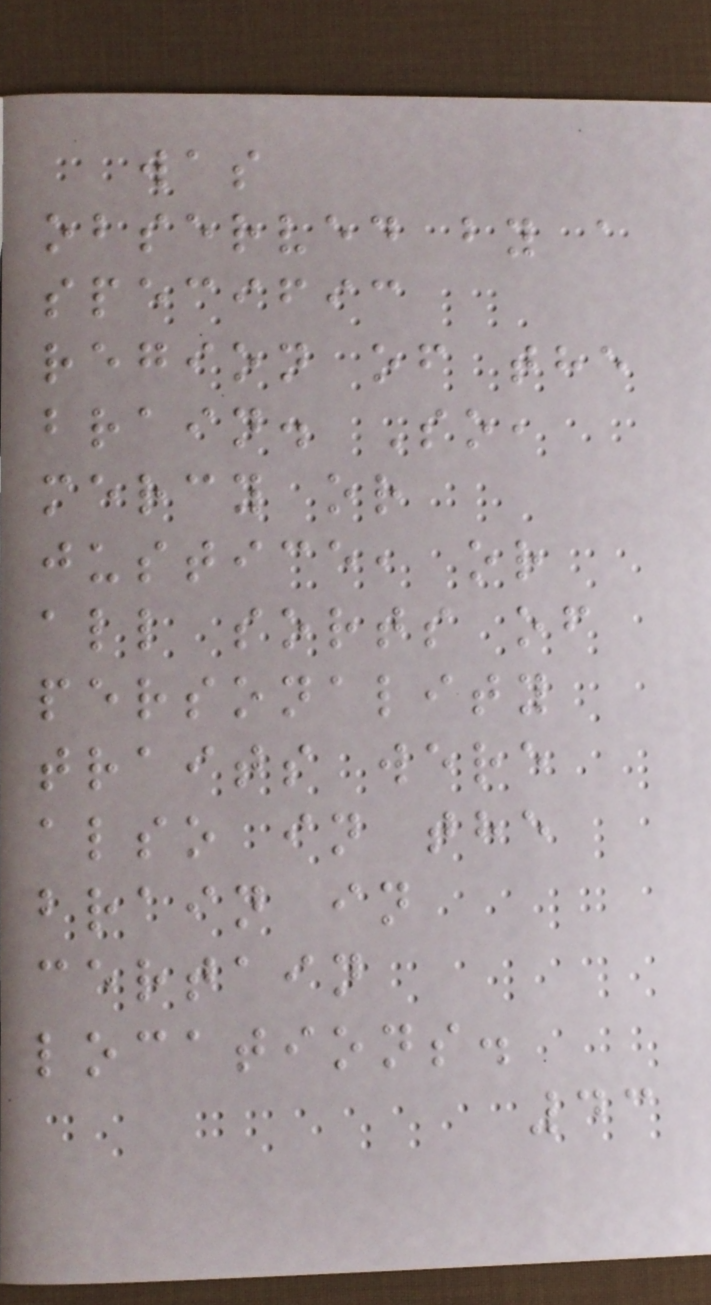was
observed by a
specific
region of the
brain. So,
mercy or
justice, or
all sorts of
personality
traits were
also in the
brain in
certain
locations.
43
